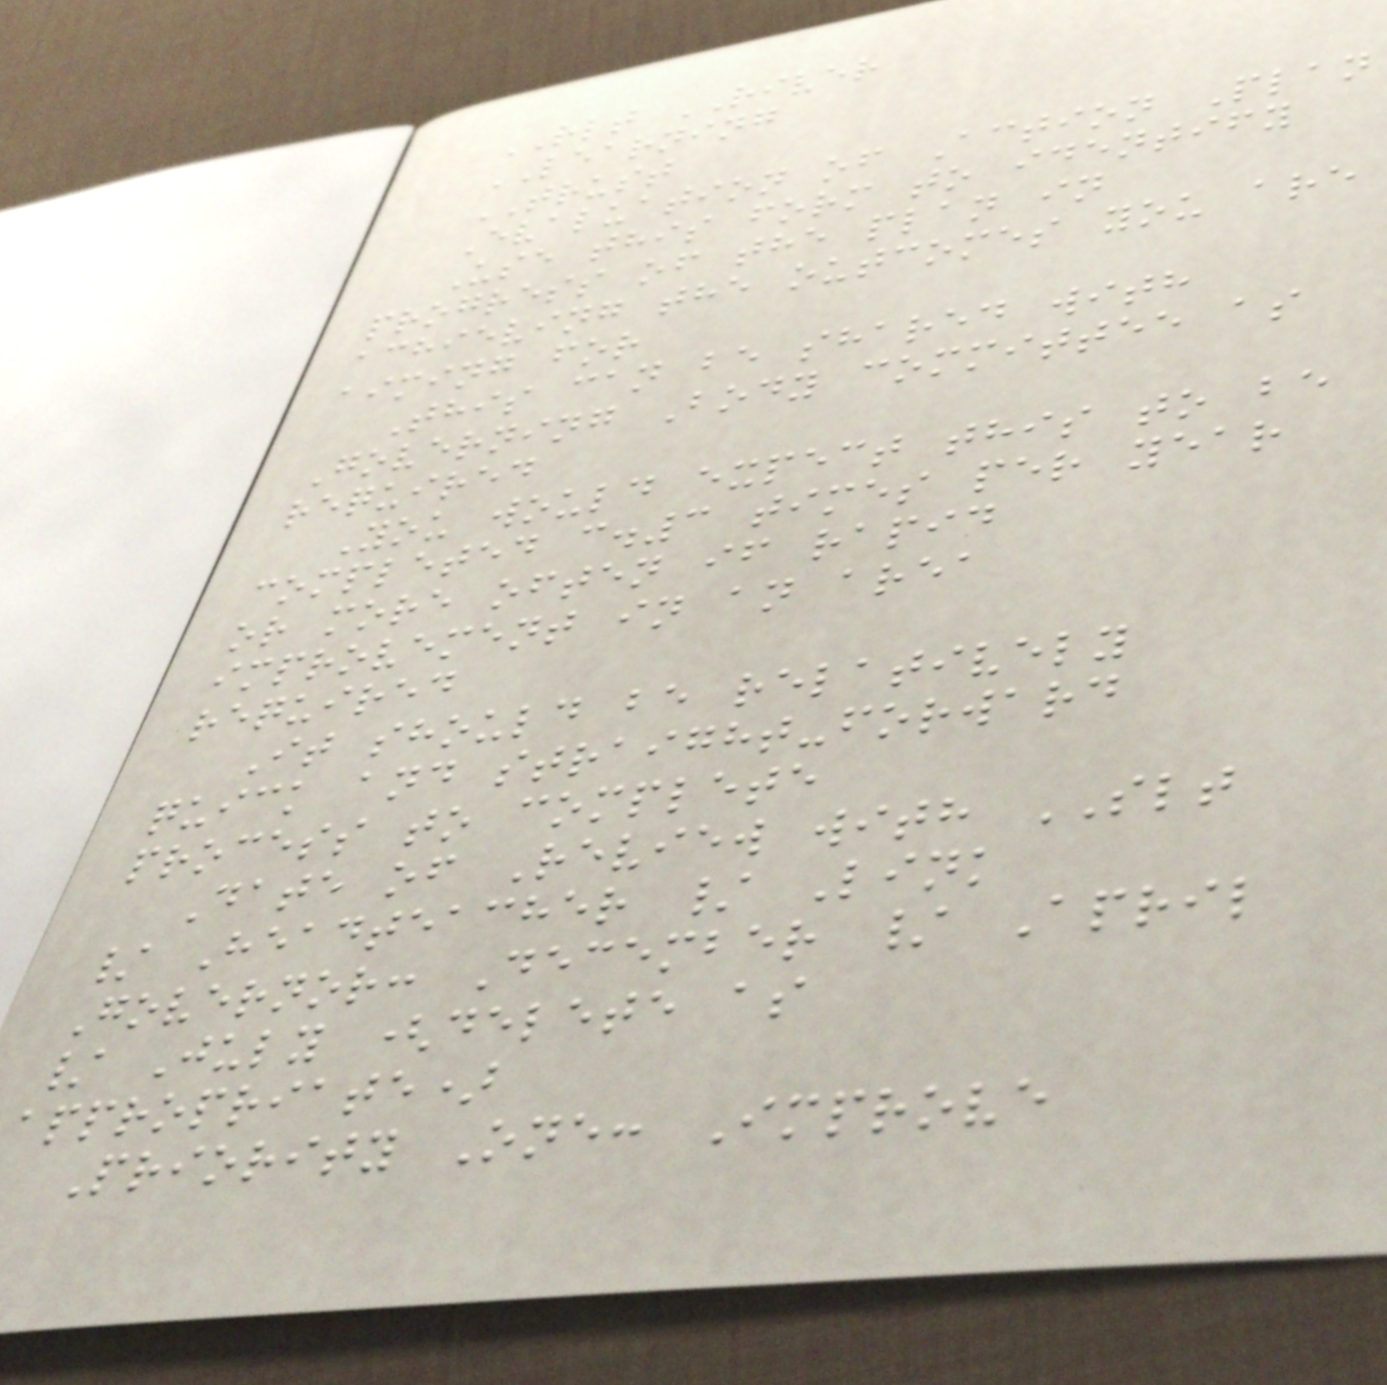RLT RIVER
LEARNING
TRUST
Evaluation of Action Plan
Use this form to identify
progress of the plan in
achieving the outcomes you are
aiming for
This can be shared with
Governing Body committee as
required
You would expect this to be
completed c.3 times per year
or more often if rapid
improvement in an area
required
It should be relatively
quick and straight-forward
process to complete
Date of Review with SLT
/ Headteacher / Link
Governor: December / April
/ July (delete as
appropriate)
Priority One: Improve
